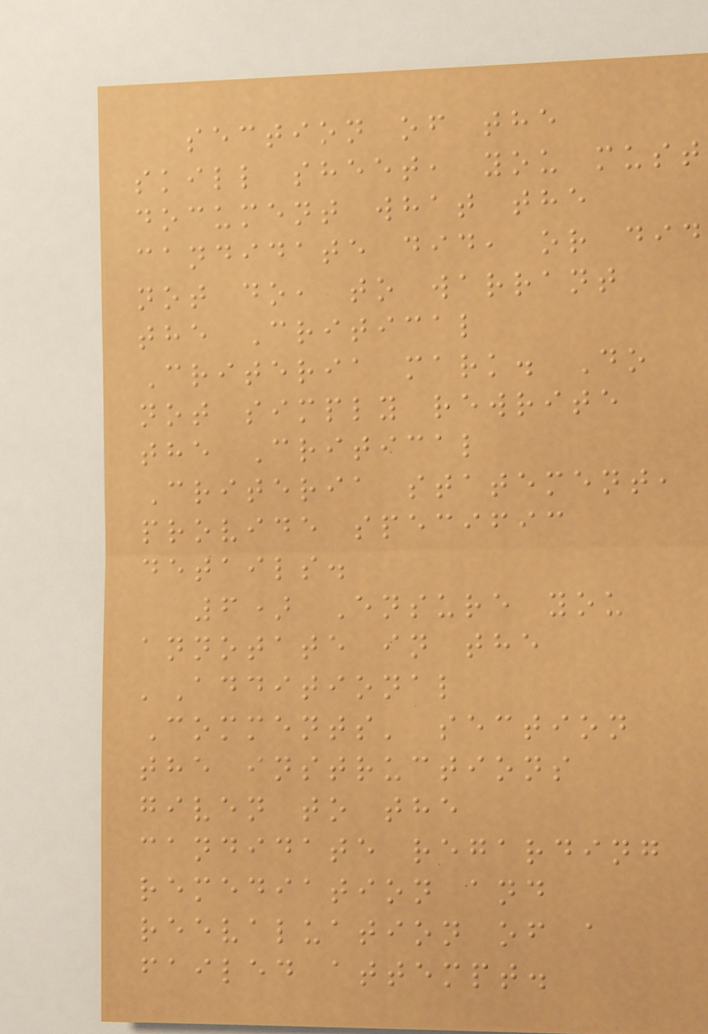section of the
skill sheet, you must
document what the
candidate did, or did
not do, to warrant
the Critical
Criteria mark. Do
not simply rewrite
the Critical
Criteria statement,
provide specific
details.
6) Ensure you
annotate in the
'Additional
Comments' section
the instructions
given to the
candidate regarding
remediation and
reevaluation of a
failed attempt.
